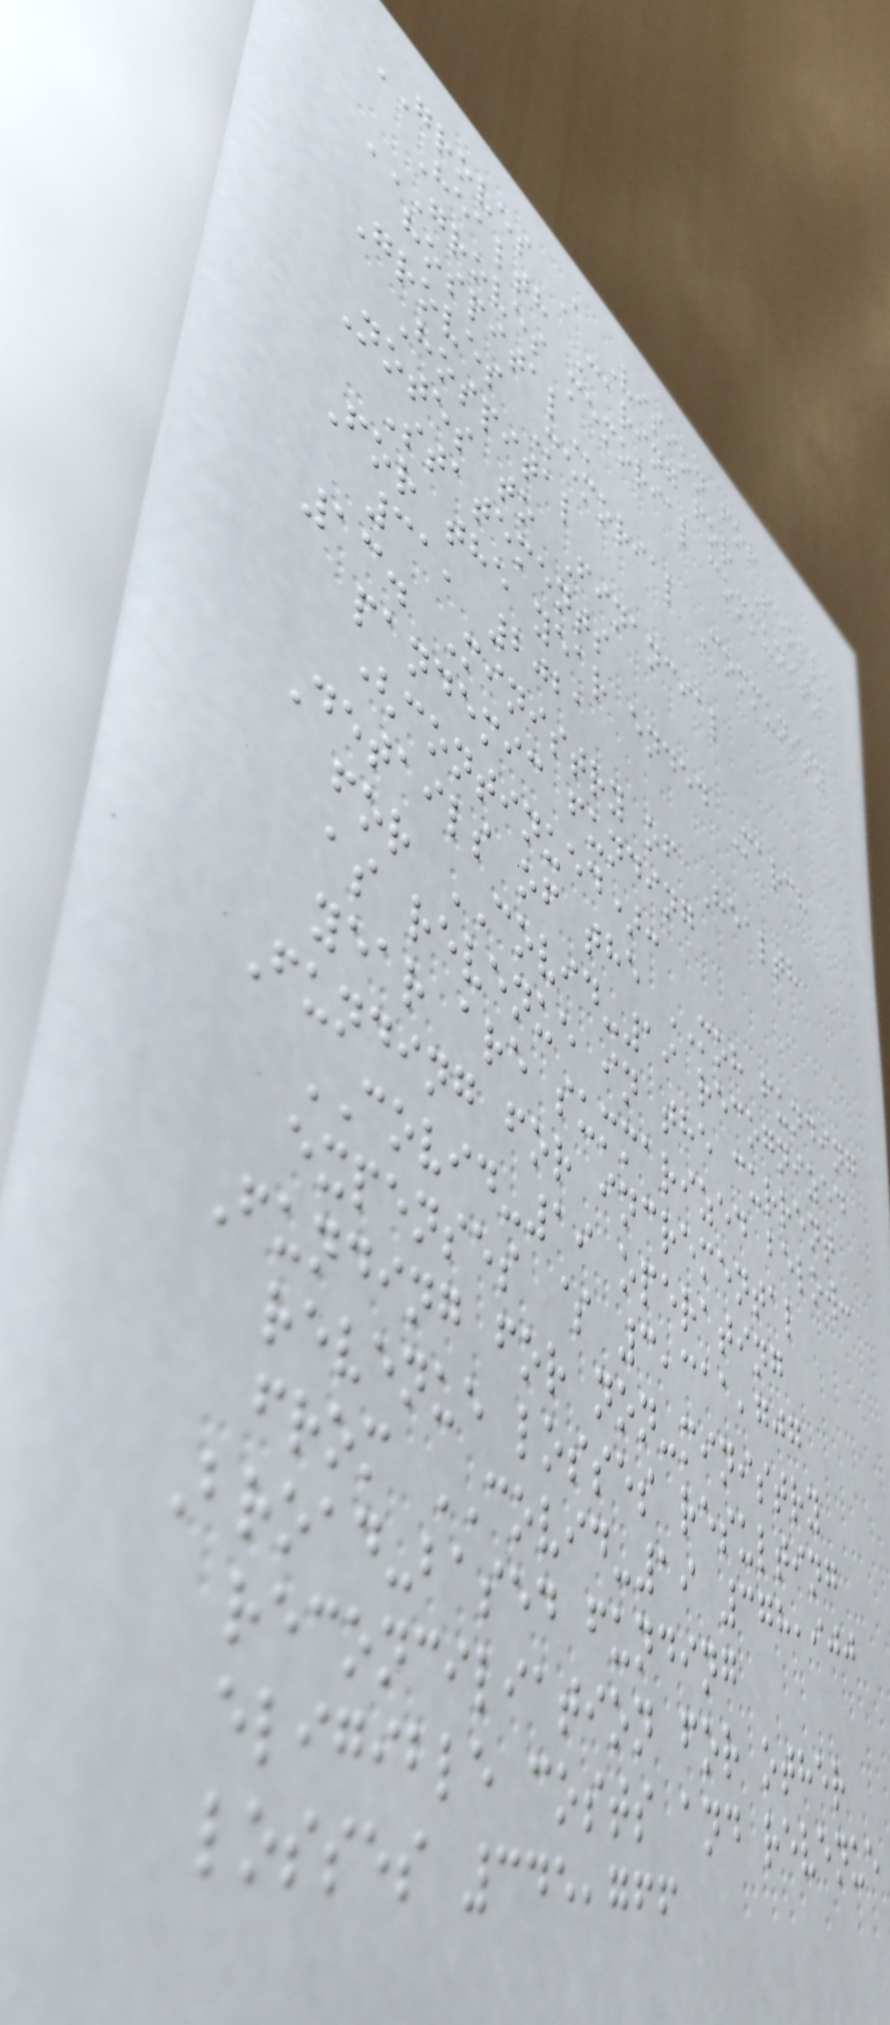GROVES A Vision for
Health Caring for People
GROVES MEMORIAL COMMUNITY
HOSPITAL
Groves Memorial Community
Hospital
Notes to Financial
Statements
For the year ended March
31, 2021
13. Ministry of Health
pandemic funding
(continued):
Details of the MOH funding
for COVID-19 recognized
as revenue in the current
year are summarized below:
Funding for incremental
COVID-19 operating
expenses $ 3,311,707
Funding for non-ministry
revenue losses resulting
from COVID-19 378,900
Broad-based funding
reconciliation for other
eligible costs and revenue
losses 345,766
